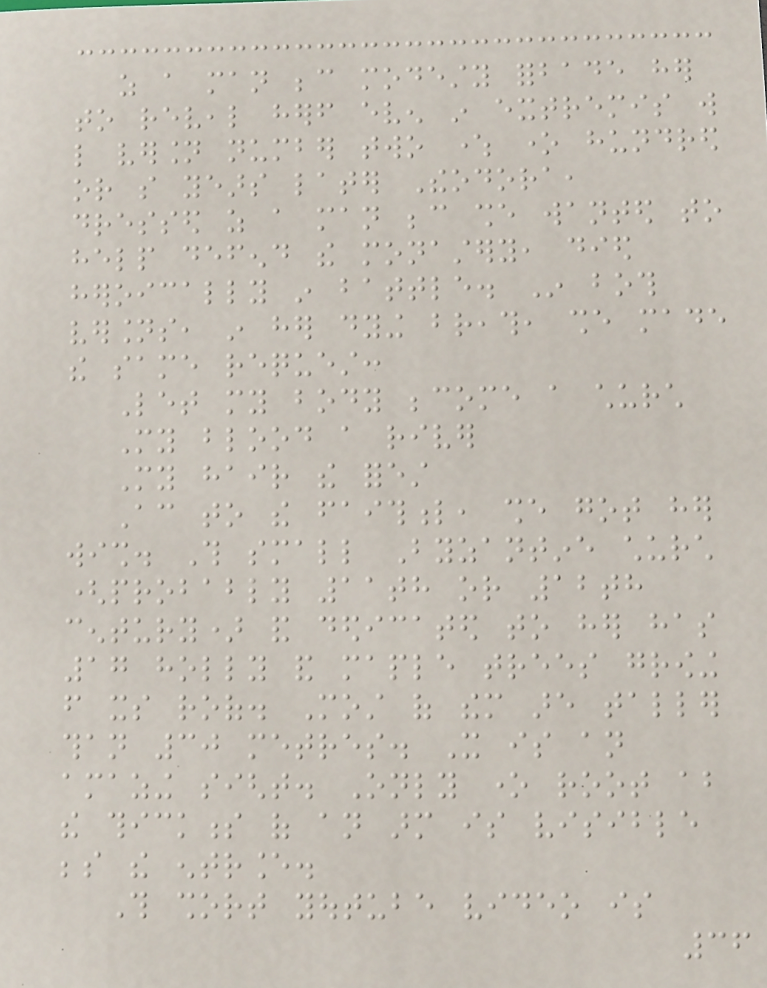as a man because modesty forbade her
to reveal herself even in extremis will
like version number two where one hundred
or so years later Theodora,
dressed as a man because she wanted to
help defend the monastery, died
heroically in battle. In both
versions, in her dying breath, she made
the same request:
Let my body become a church
My blood a river
My hair the forest
According to the faithful, she got her
wish. This small Byzantine church
(probably 11th or 12th
century) and dedicated to her has
17 holly and maple trees growing
from its roof. Most of them are taller
than 30 metres. It is an
amazing sight. Only one root about
the thickness of an arm is visible
beside the entrance.
This short youtube video is
36
